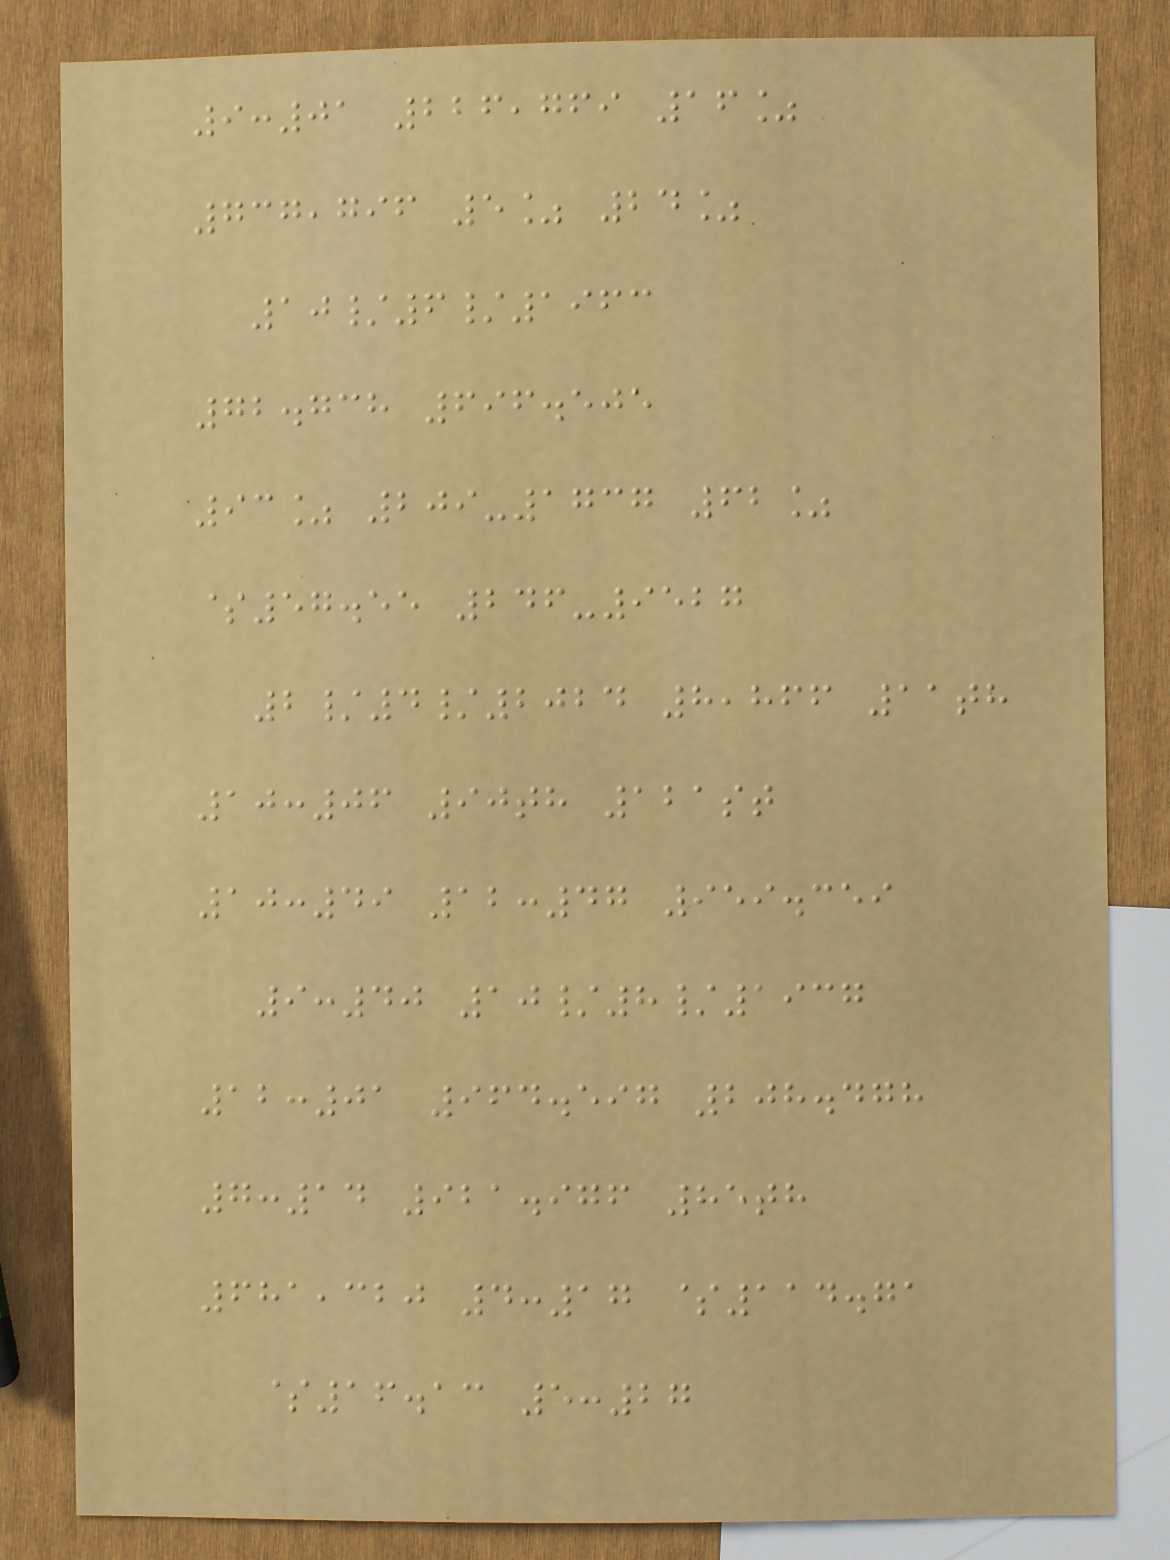9:01 226,769 16%
737,796 5% 24%
10/6/1963
72.738 696.505
93% 209-1737 62%
$57.55 246-9527
2/4/2024 8,866 11th
10:06 90th 121st
10:49 12:47 959.359
9:40 10/8/1937
12:01 964.597 208.478
7:14 921.976 85th
681,320 4:17 $114.71
$16.13 5:27
